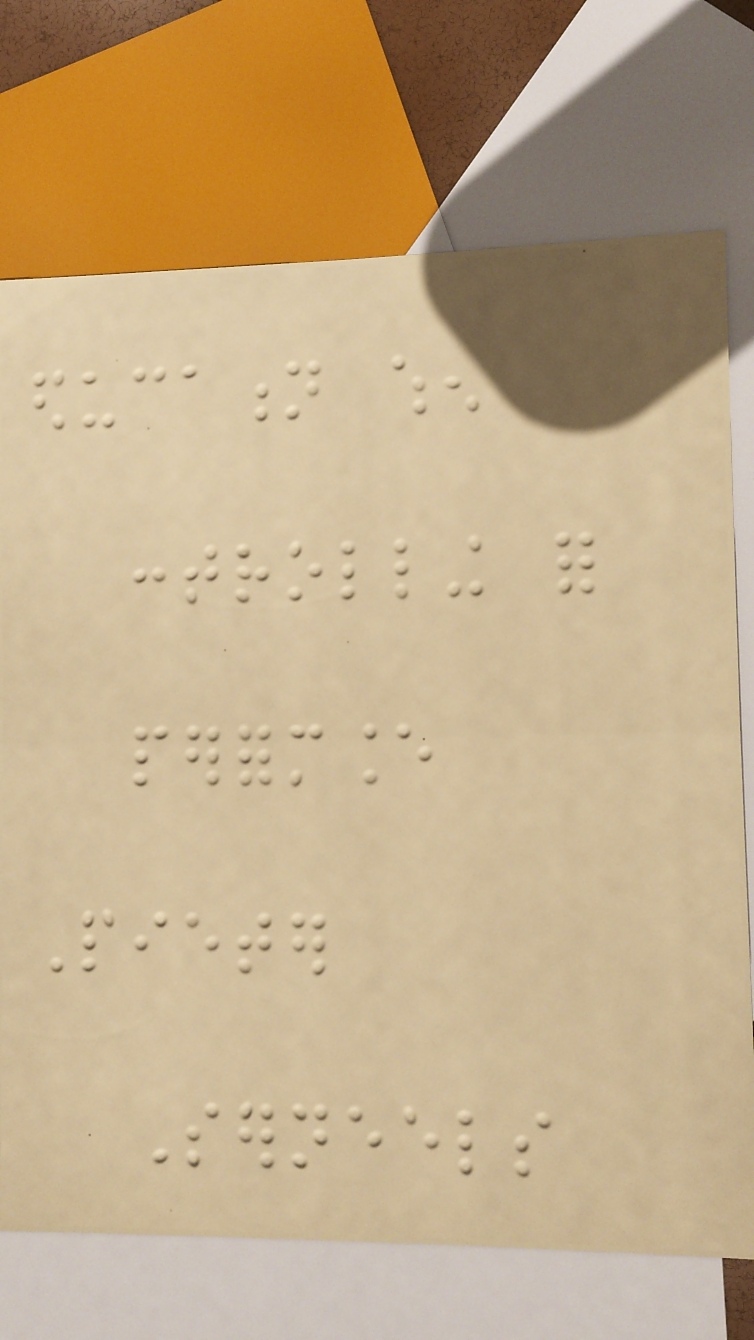education when
controlling for
performance
Pieter
Serneels
